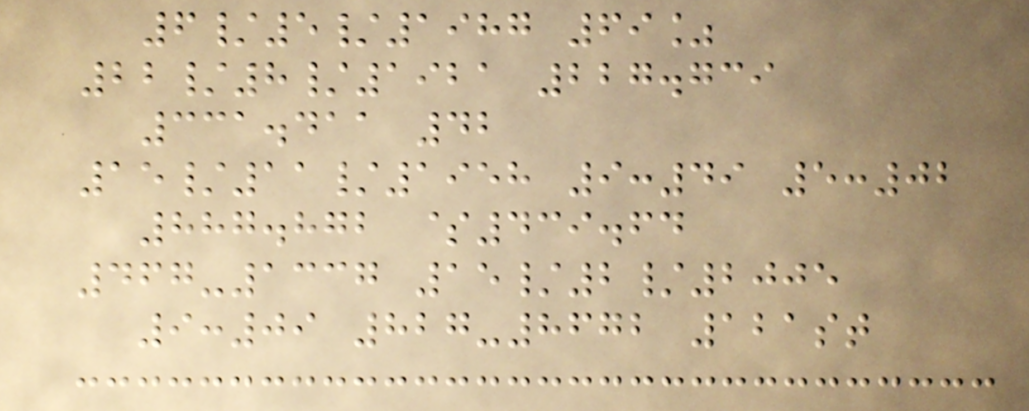6/5/1987 69%
22/8/1921 227.739
331.411 42
15/11/1958 9:49 5:02
887.872 $439.64
467-1337 15/2/2005
9:09 827-8672 121st
